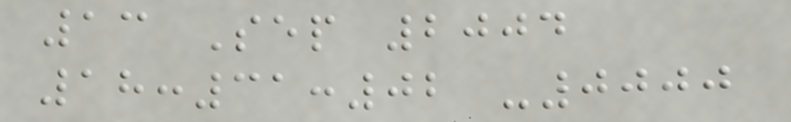13 Sep 2004
18:31:02 -0000
